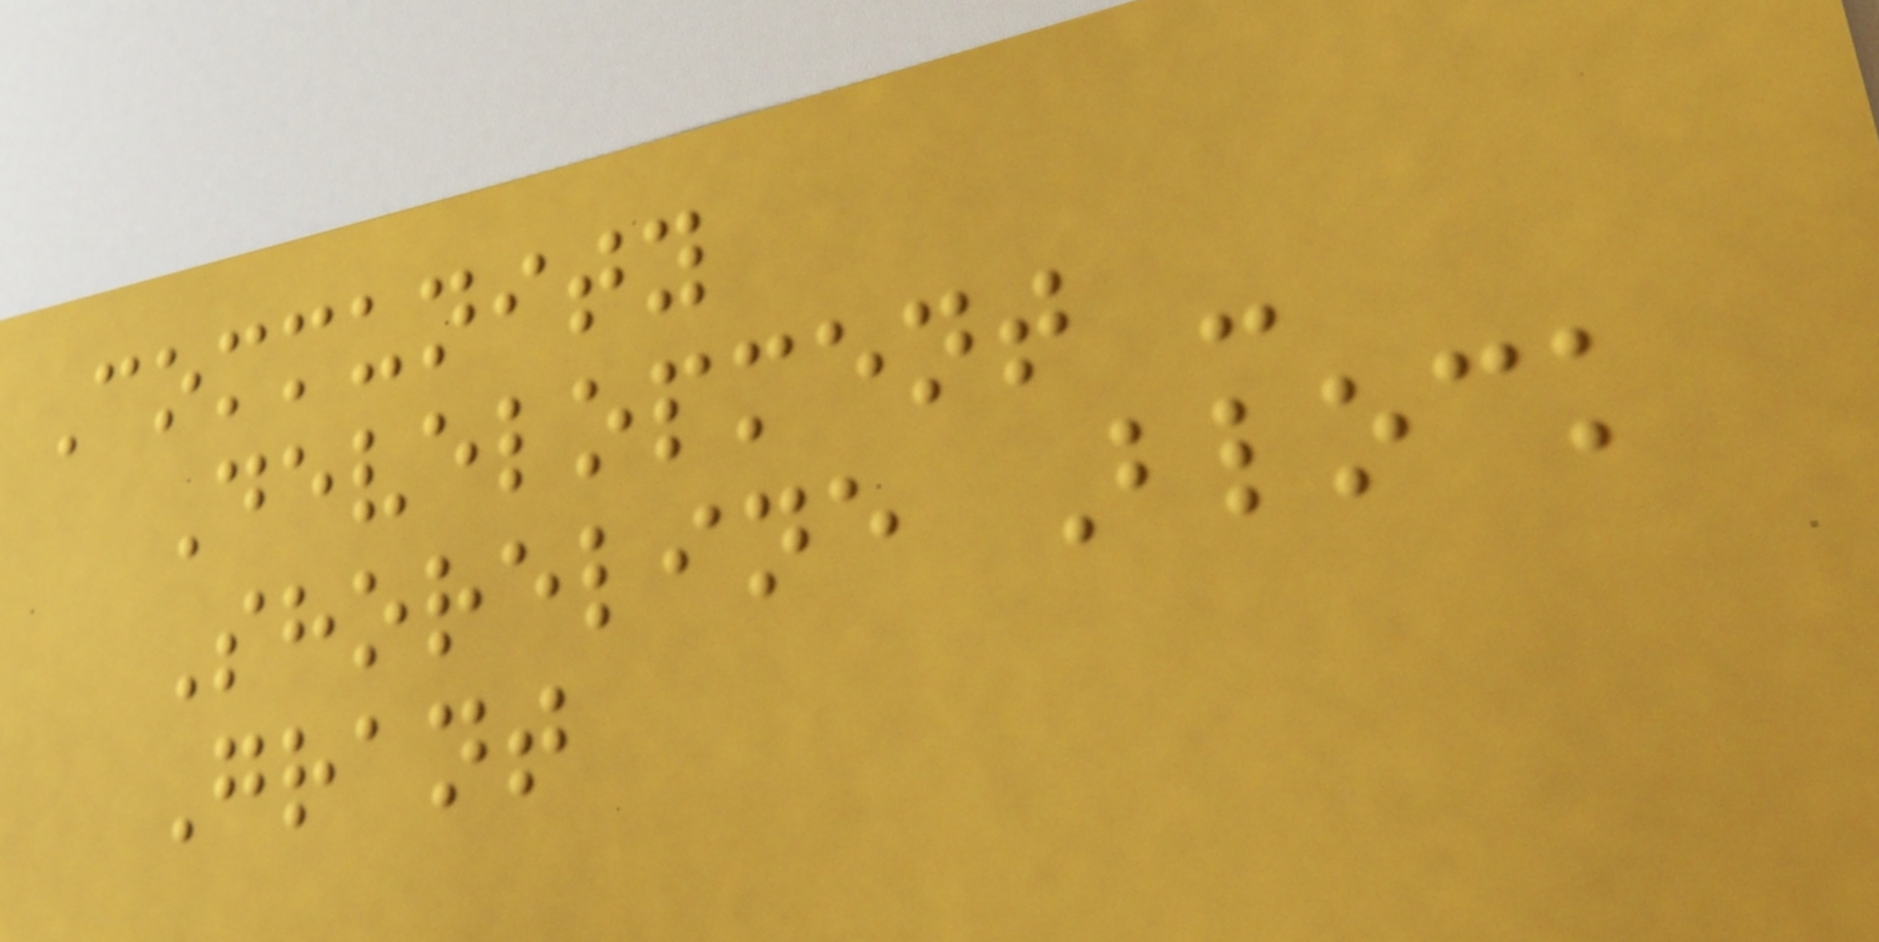Community
Development -
Shoreline Block
Grant
